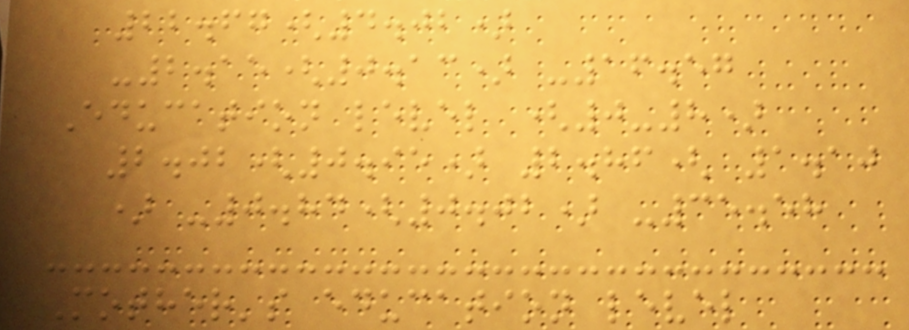22.67(4.02)
-2.15(0.13) -16.57
Education level (0-8)
2.02(0.95) 2.86( 1.10
) -0.84(0.02) -35.58
Mother's education level
